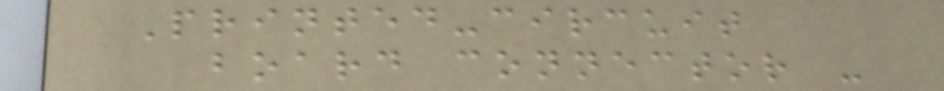Printed-circuit
board connector -
